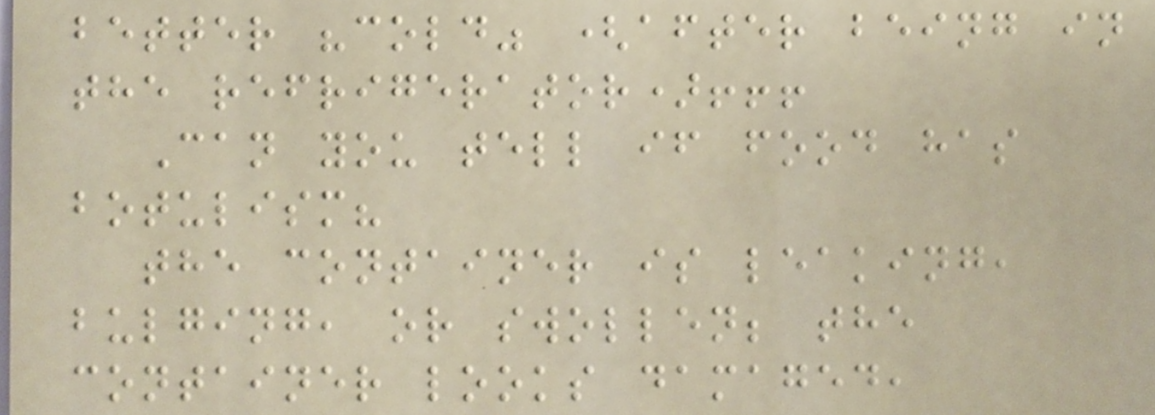better "cold" (after being in
the refrigerator)!!!
Can you tell if food has
botulism?
the container is leaking,
bulging, or swollen; the
container looks damaged,
